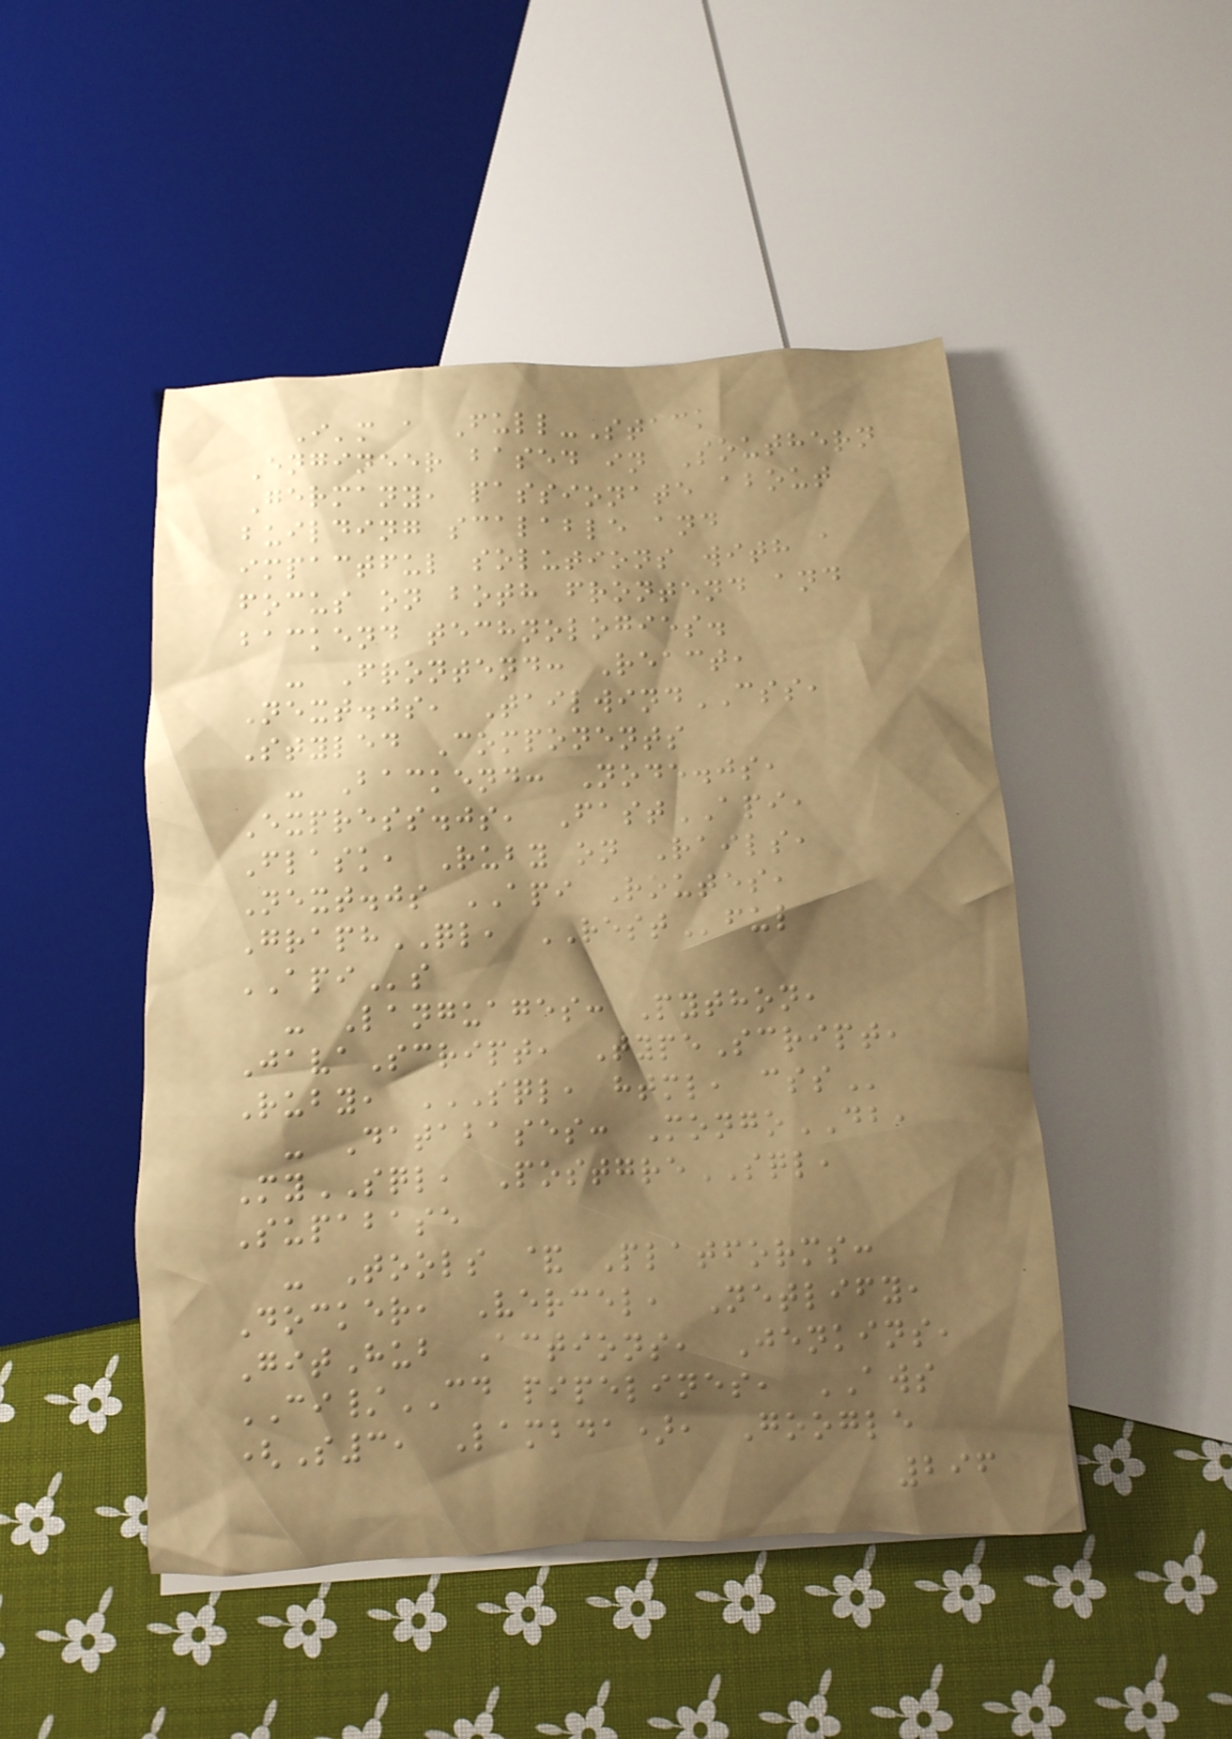I'm a Full-Stack
Engineer based in Southern
Germany, passionate about
building scalable and
impactful solutions with a
focus on both frontend and
backend technologies.
- Frontend: React,
Next.js, TailwindCSS,
Styled Components
- Backend: Node.js,
Express.js, FastAPI,
Flask, Ruby on Rails,
Next.js API Routes,
GraphQL, RESTful
APIs
- Languages: Python,
JavaScript, TypeScript,
Ruby, SQL, HTML, CSS
- Databases: MongoDB,
MySQL, PostgreSQL,
Supabase
- Tools & Platforms:
Docker, Vercel, Netlify,
GitHub Actions, Jenkins,
CI/CD pipelines, AWS
(S3, Lambda), Google
296
